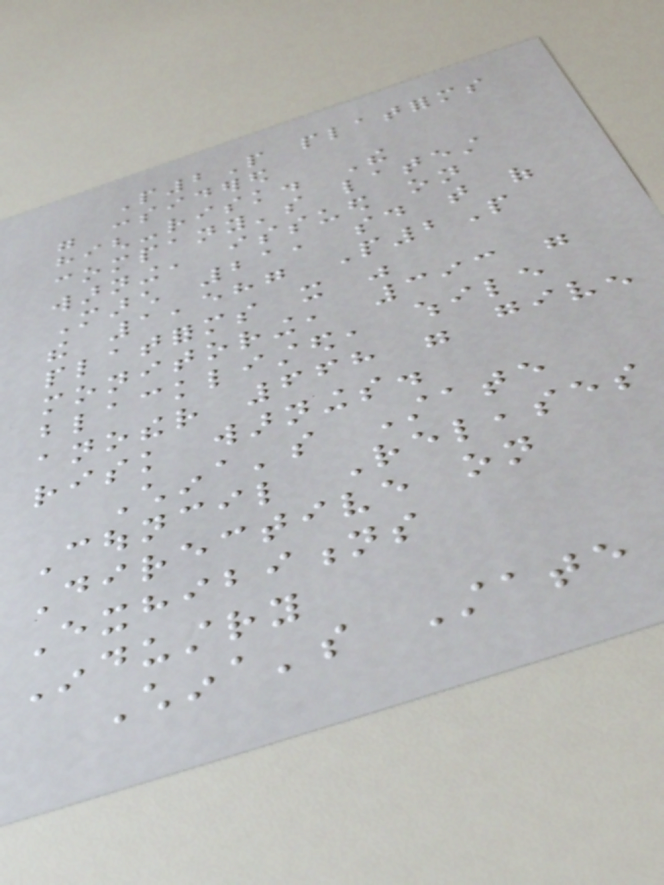P2P platforms
were considered
high-risk. The
company's latest
warning, issued on
March 21, said that of
the 1,587 P2P
platforms it was
monitoring, 393 were
blacklisted, while
another 668 were given
risk warnings.
China's State
Council Releases
Directive on
Exhibitions
Industry
China's State
